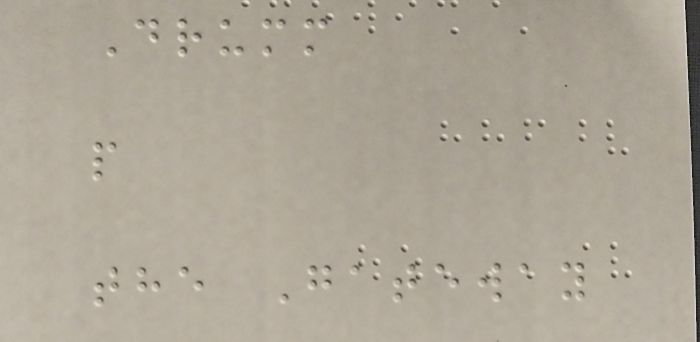Drumm
p
the Gateway
